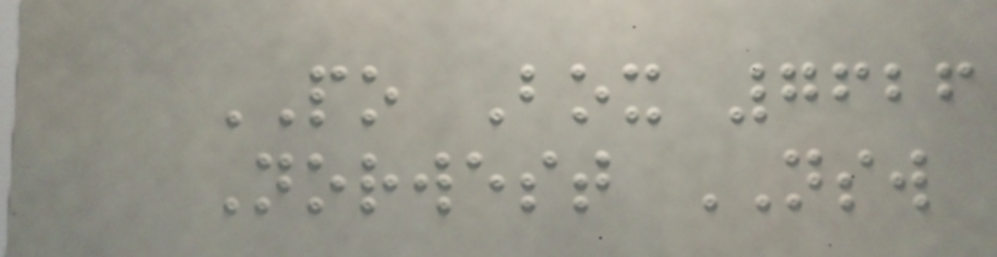PO Box 7626
Norwest NSW
